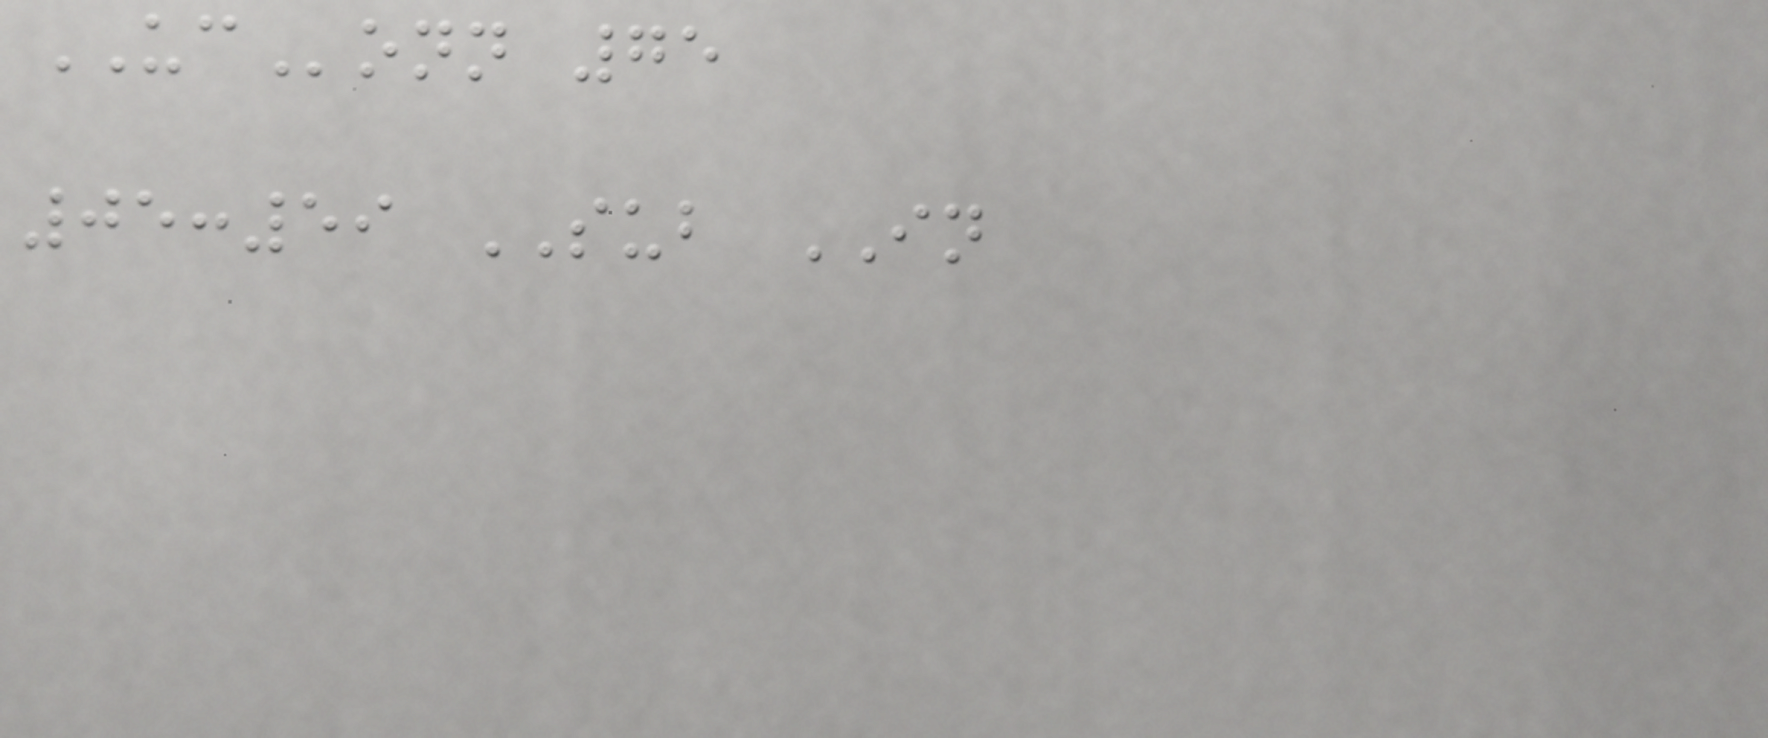UConn 75
05:59 SUB IN
